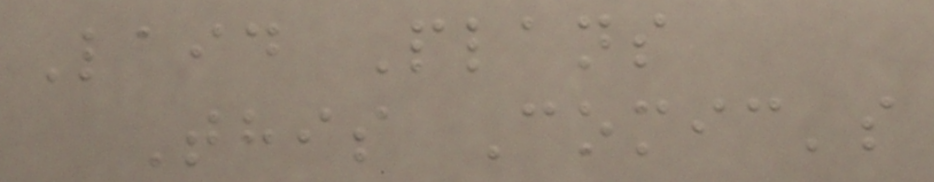Laid Plans
This Comic's
